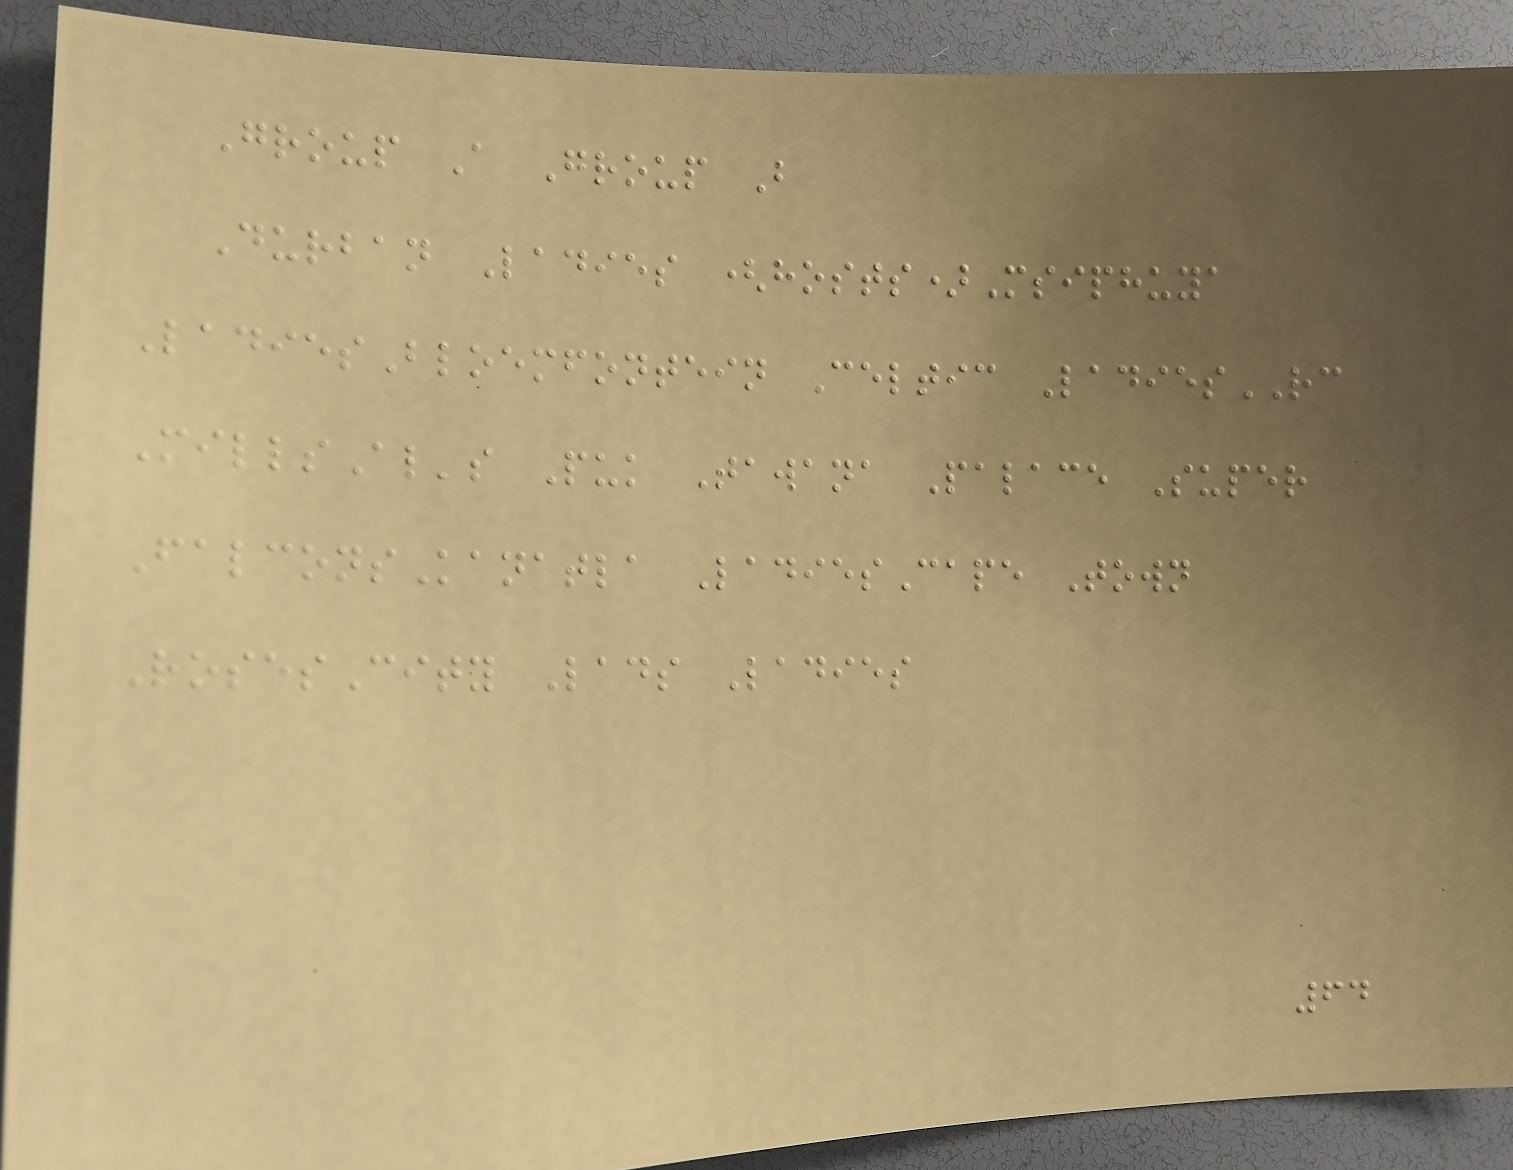Group A Group B
Durban Ladies (hosts)Msiphuya
LadiesBloemfontein Celtic LadiesRC
MillsAl's Puk Tawana Palace Super
FalconsKanatla LadiesCape Town
RosesCity Lads Ladies
64
